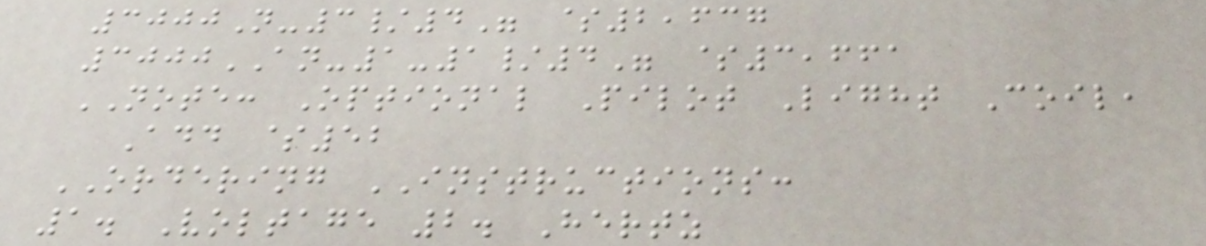3000N-3/4" $2,637
3000AN-1-1/4" $3,661
NOTE: Optional Pilot Light Coil,
Add $52
ORDERING INSTRUCTIONS:
1. Voltage 2. Hertz
